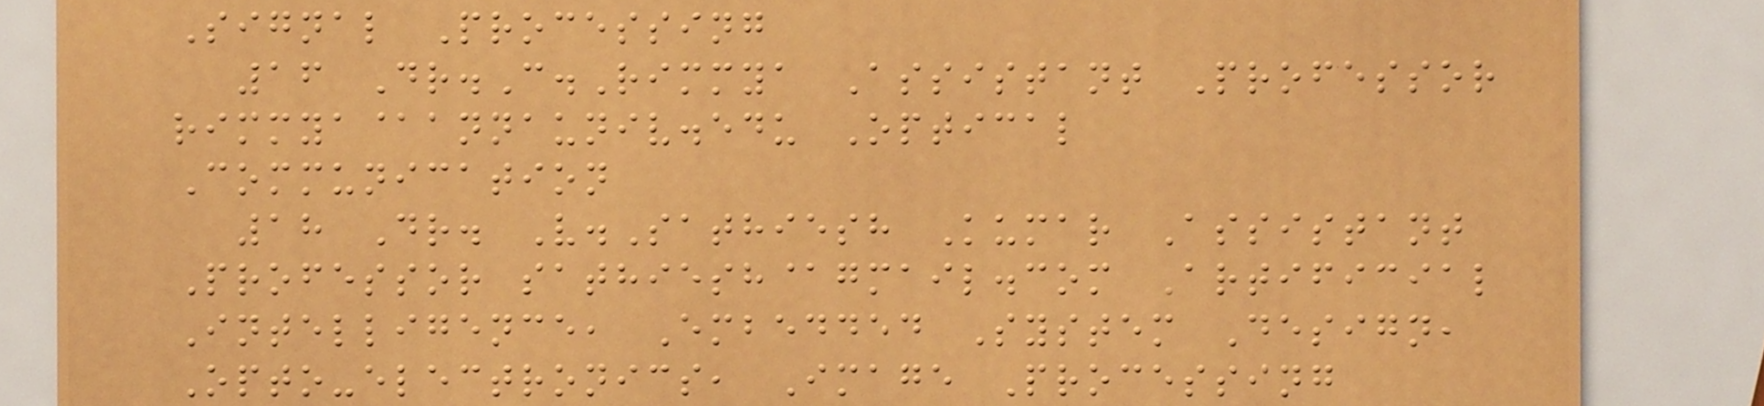Signal Processing
16 Dr.C.Rimmya Assistant Professor
rimmya@annauniv.edu Optical
Communication
18 Dr. V.Sathiesh Kumar Assistant
Professor sathiesh@gmail.com Artificial
Intelligence, Embedded System Design,
Opto-electronics, Image Processing
